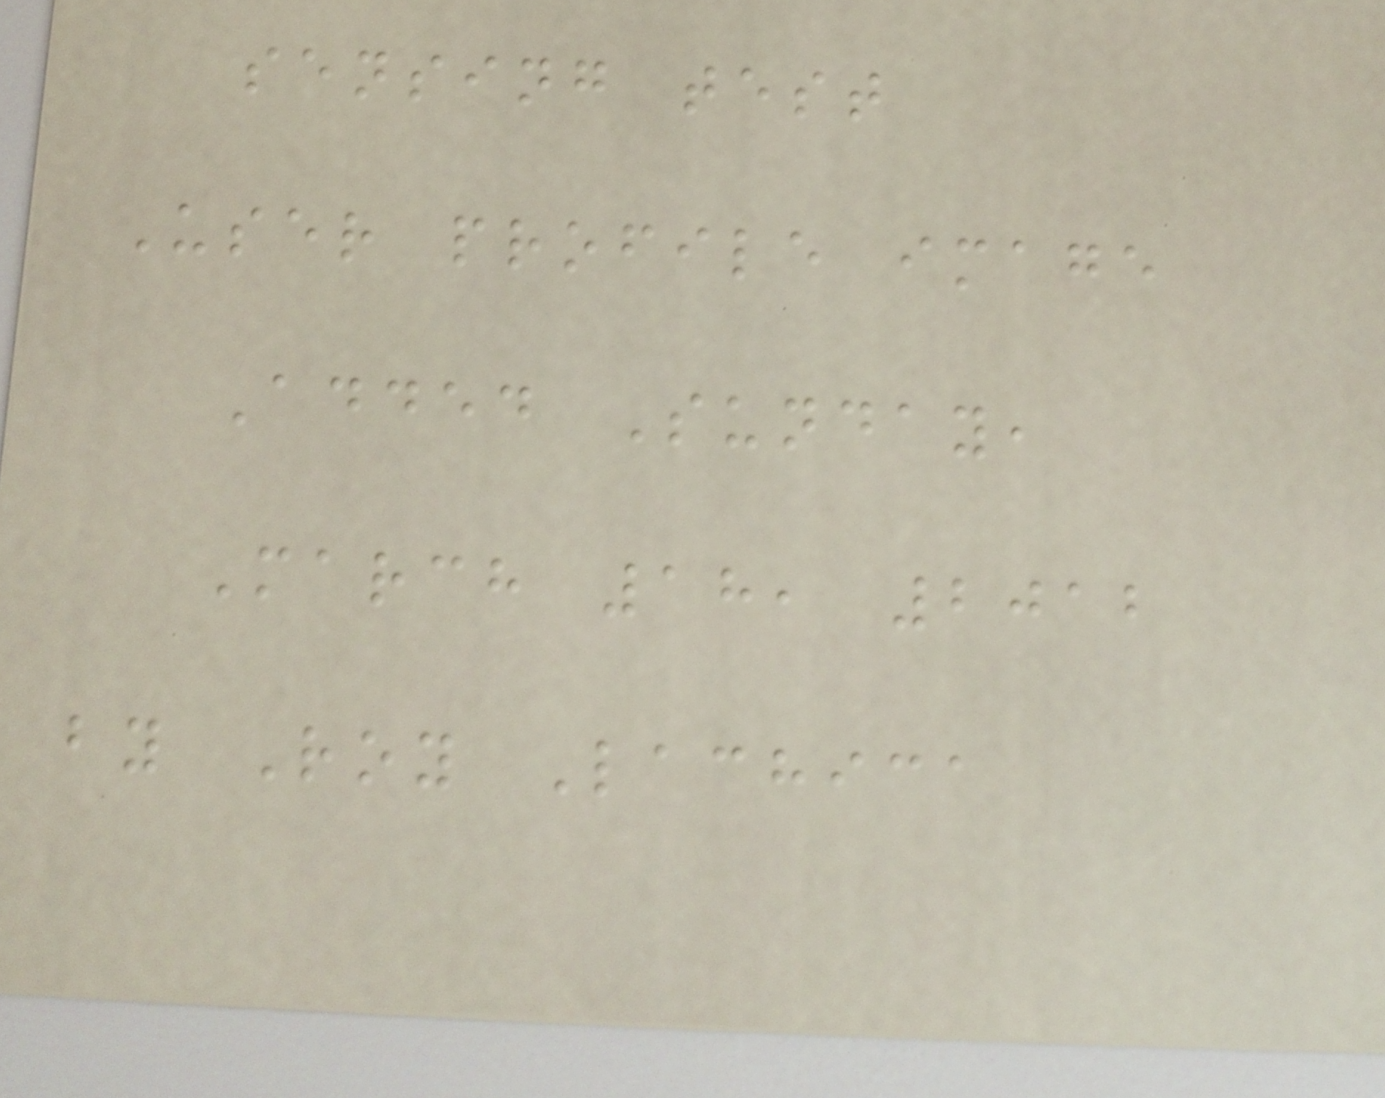sensing test
User profile image
Added Sunday,
March 18, 2012
by Roy Lachica
